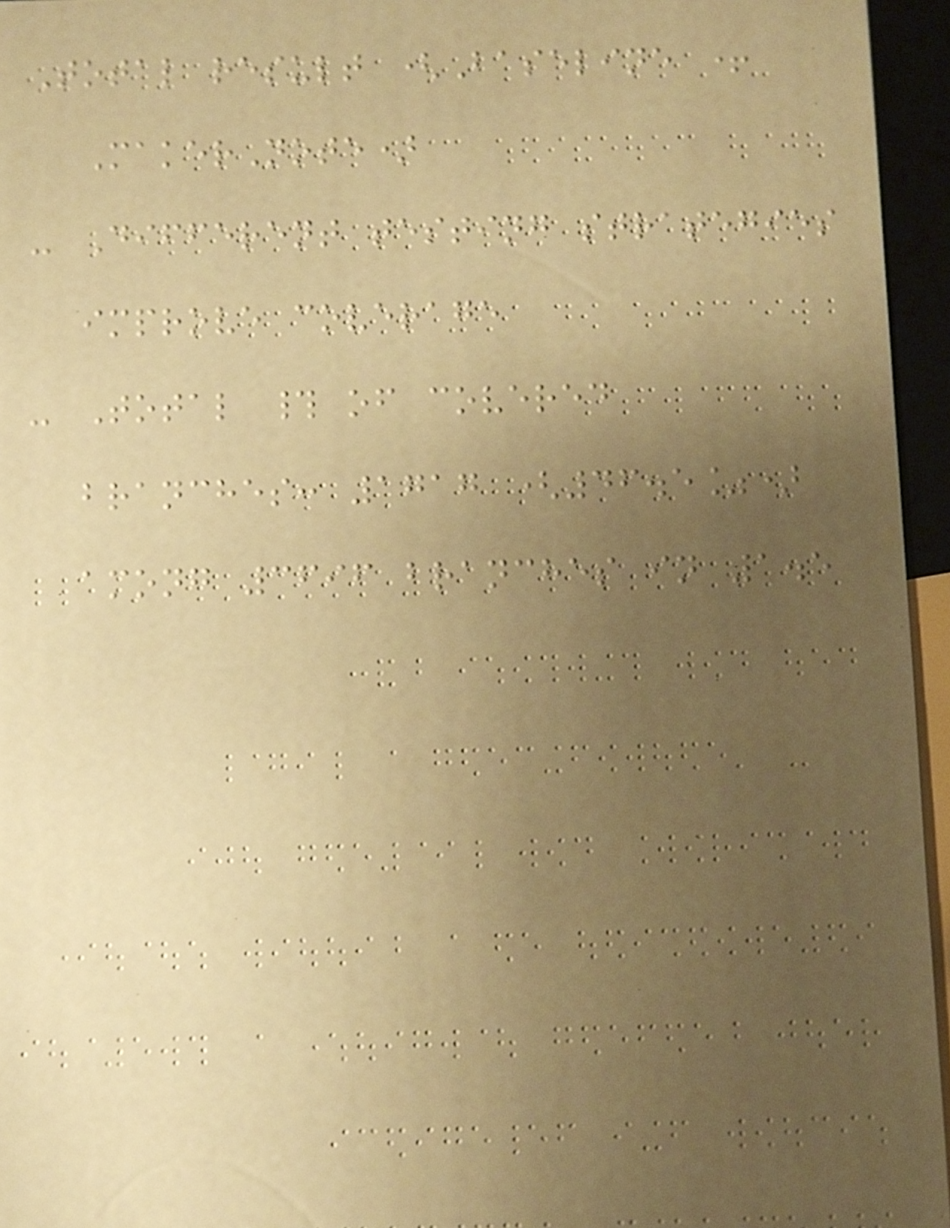Total result (Baseline +
MakerNote)
- Different testing strategies
improve coverage
- Total # of covered
branches: 1717 (46.5%)
among 3696 branches in 1.5
